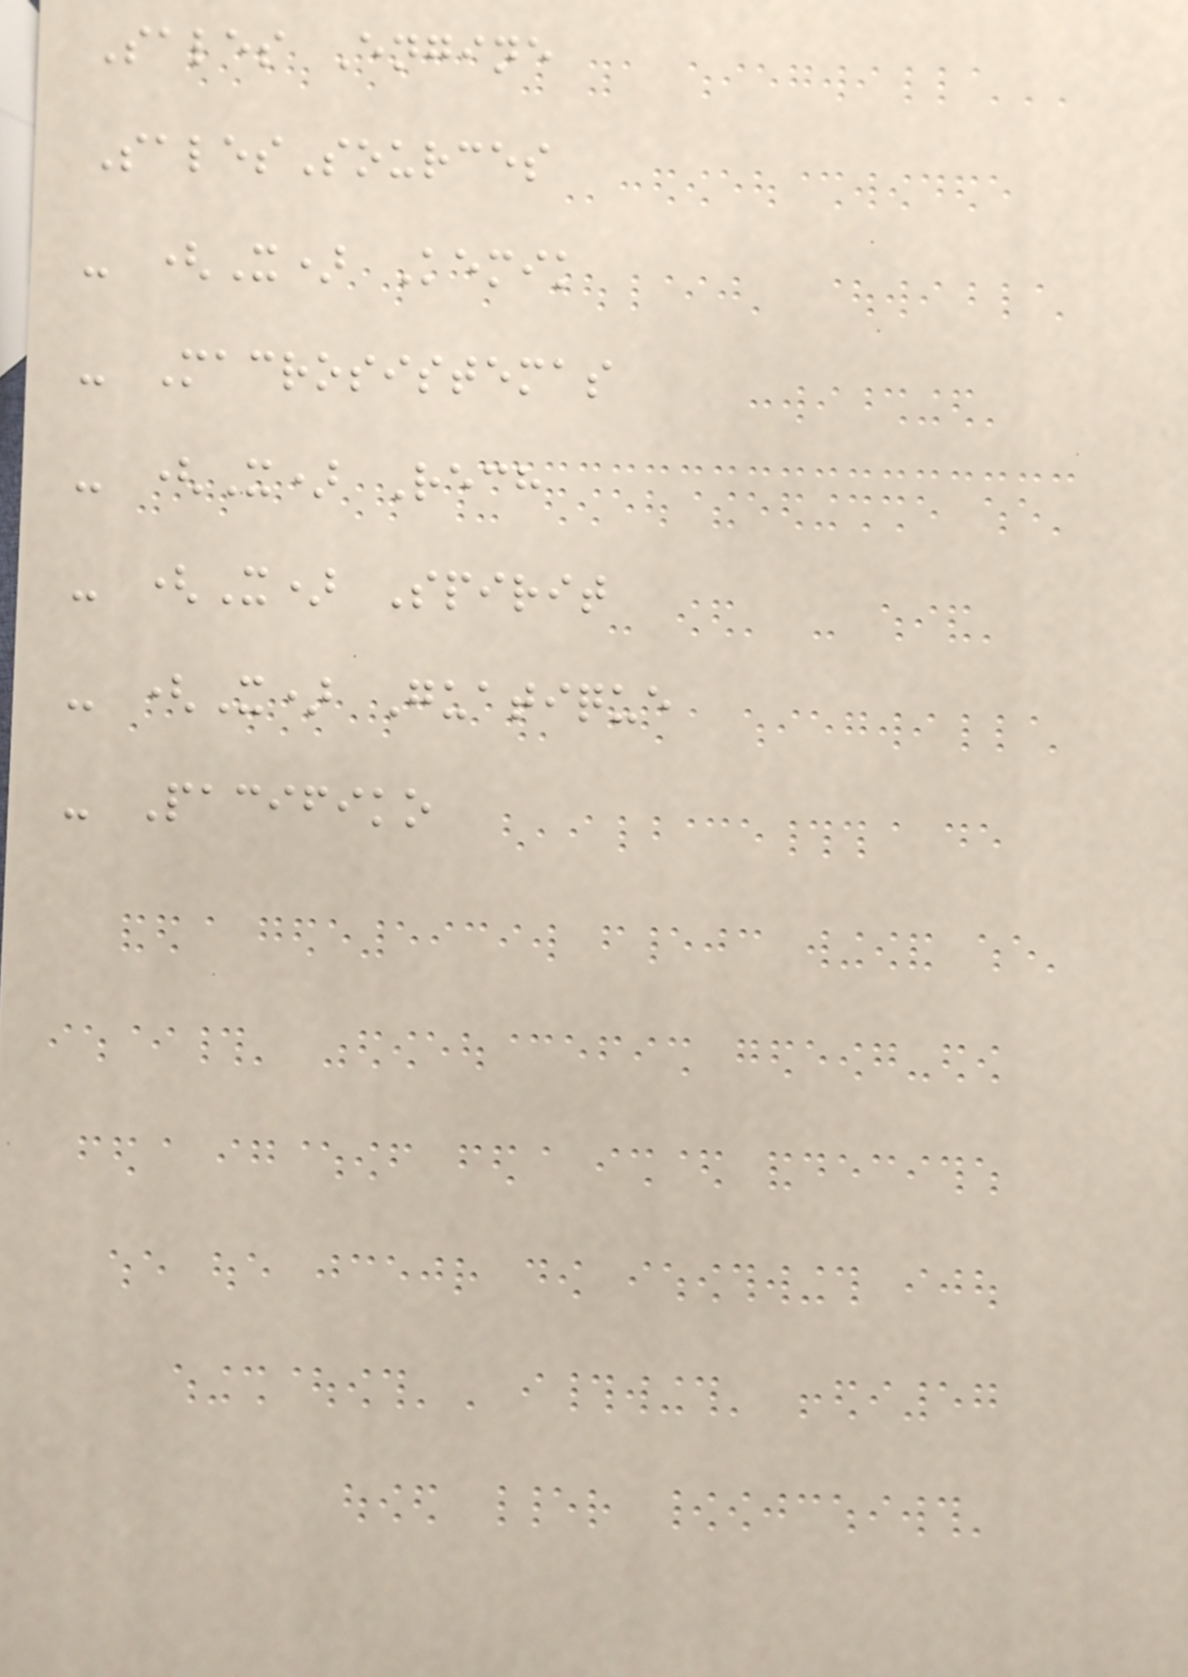Sales Engine
SalesSources
- (X) Kemik
- Macrosistemas
- (X) Rech
- (X) Spirit
- (X) Guatique
- Pacifiko
